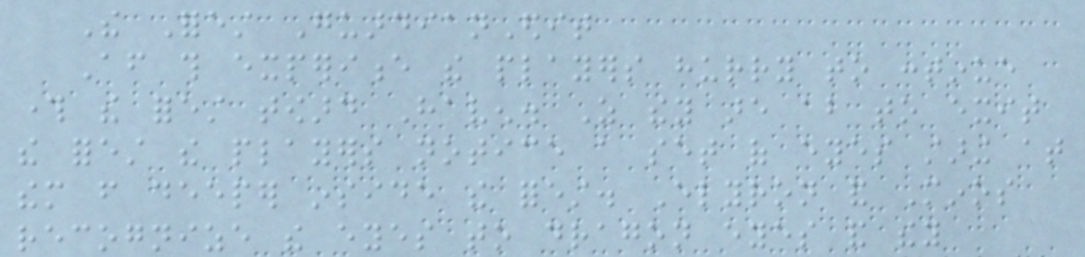The Forest GuardianEdit
After this experience the players hurry to continue
through the forest toward Haven. As they are about to exit
the forest the players notice a set of eyes staring at
them from deeper inside the forest. Elyron and Minos
recognize the eyes to dragon eyes and they
